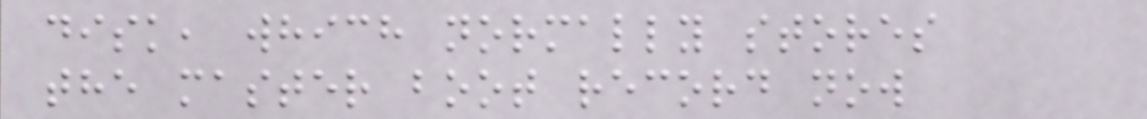disk, which normally stores
the master boot record now
